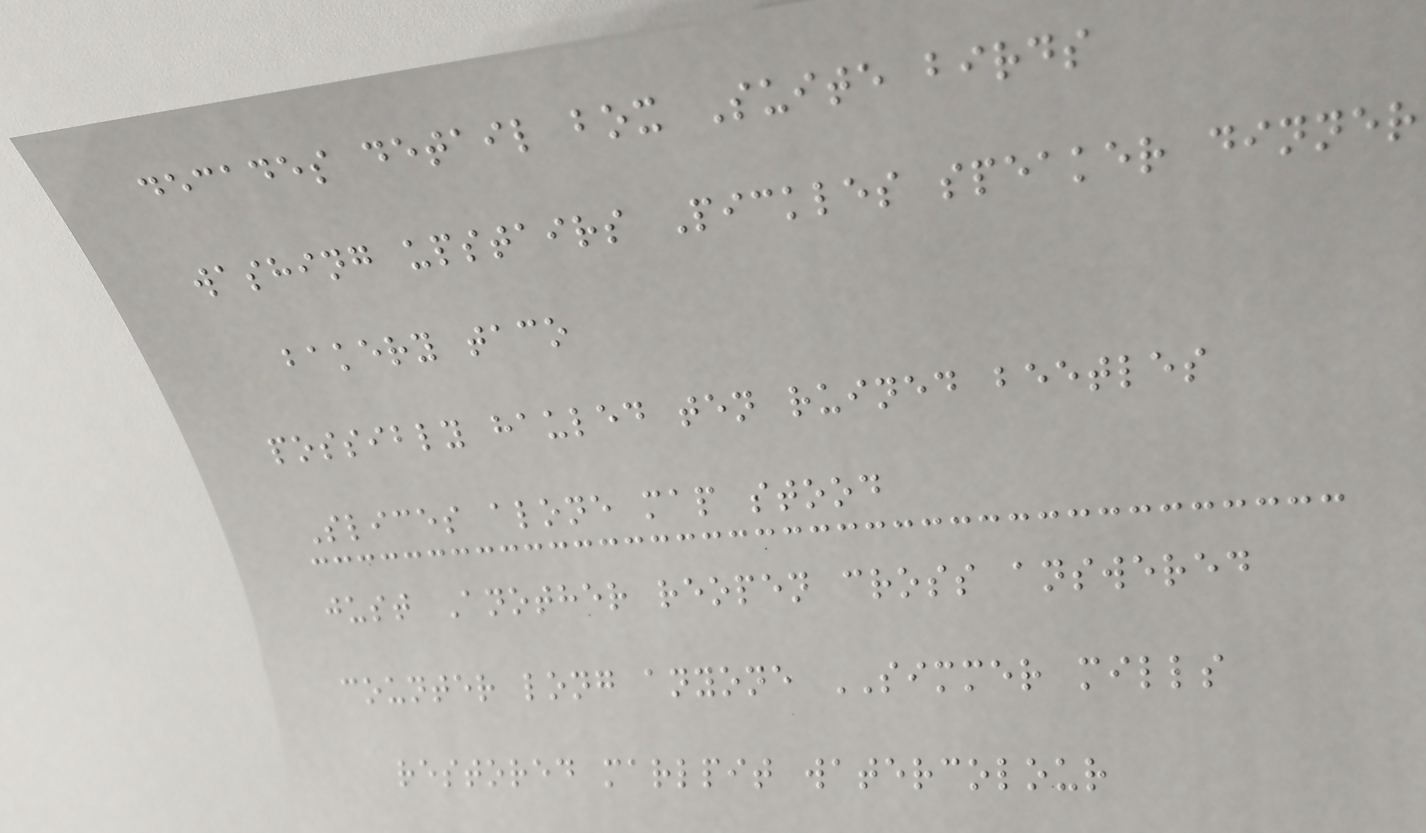decades detail box Suite birds
washing upstairs Pickles speaker dinner
bakery taco
possibly hauled ten ruined beetles
Slices alone map stood
just Another reopen cross answered
counter long anyone SIMMER mills
restored marlpit watercolour
